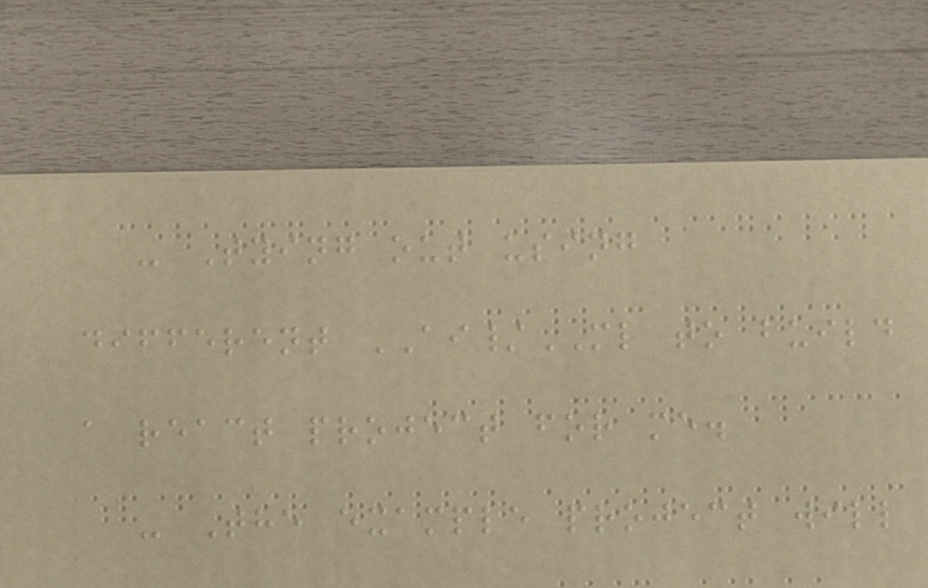- Tying out using
different AI/ML to build
a react project for me.
- The example project will
